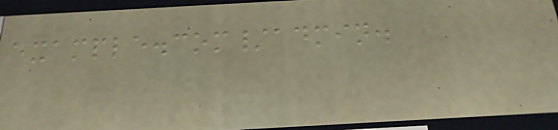example.com/admin.
